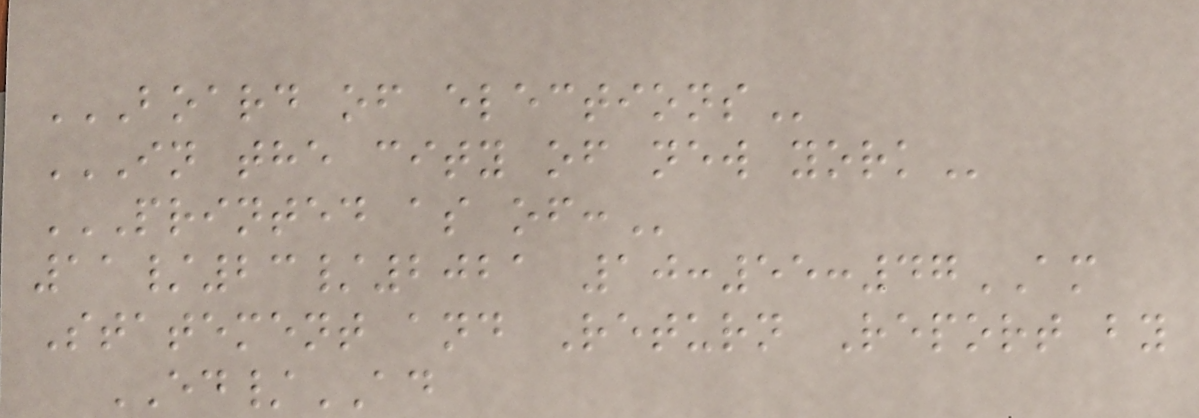BOARD OF ELECTIONS
IN THE CITY OF NEW YORK
PRINTED AS OF:
11/23/2021 10:55:47AM
Statement and Return Report by
ED/AD
